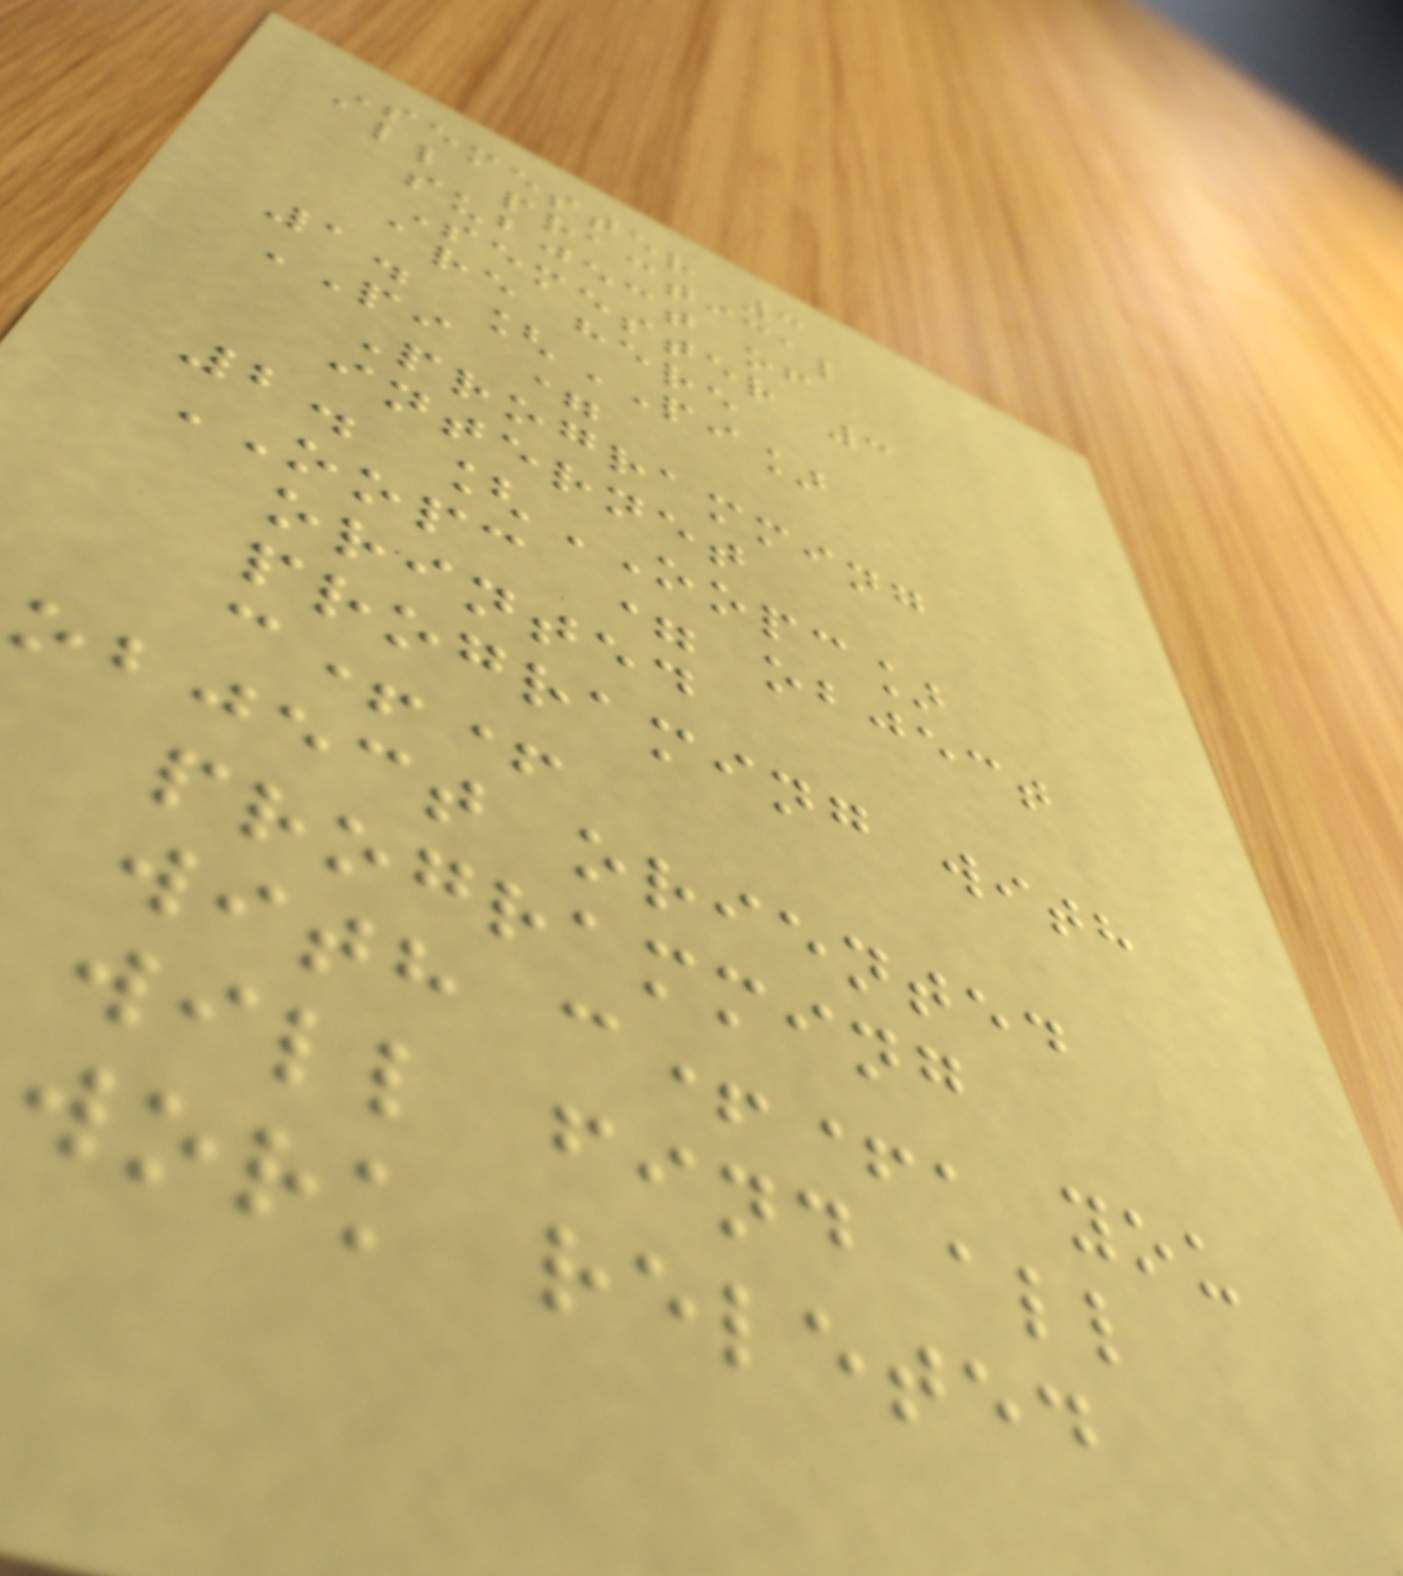Semester 3
all practical
subject of
Semester 3
are here
1. [PI]
PI =
Programming
internet
2. [OOPC]
OOPC = object
orinted
programing with
c++
object oriented
programming
with c++, you
will find all
work releted
